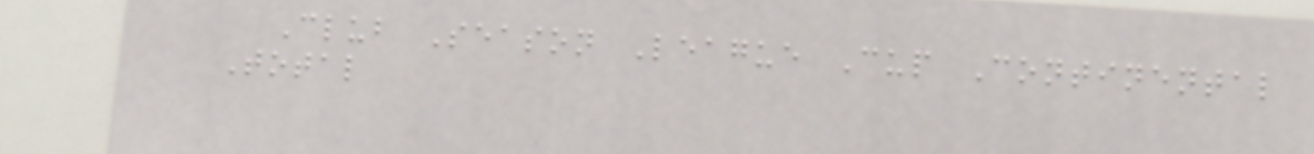Club Season League Cup Continental
Total
